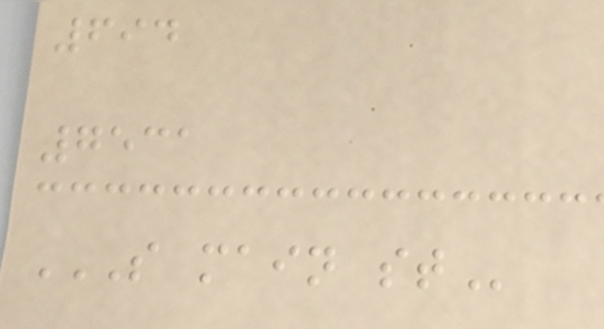694
7531
S MAIN ST
